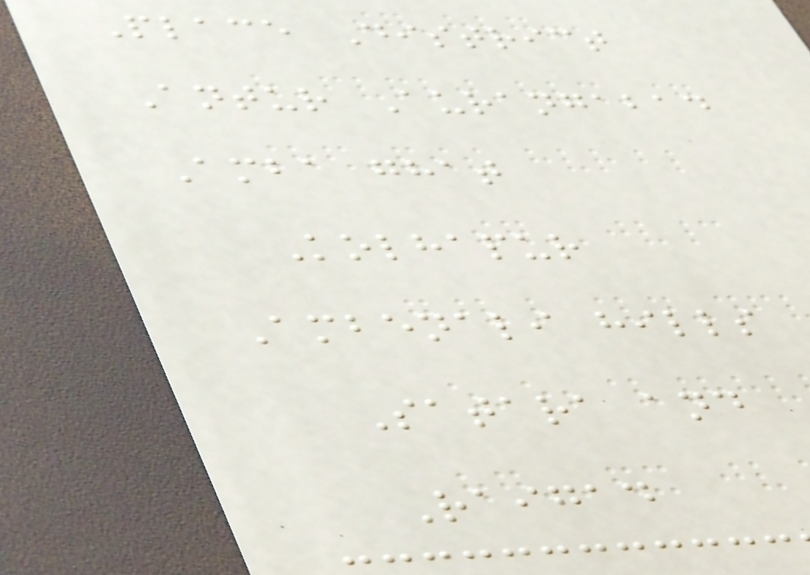Place District
Antur Aurangabad
Amba ghat
Kolhapur
Ambenali hills
Satara and
Raigad
